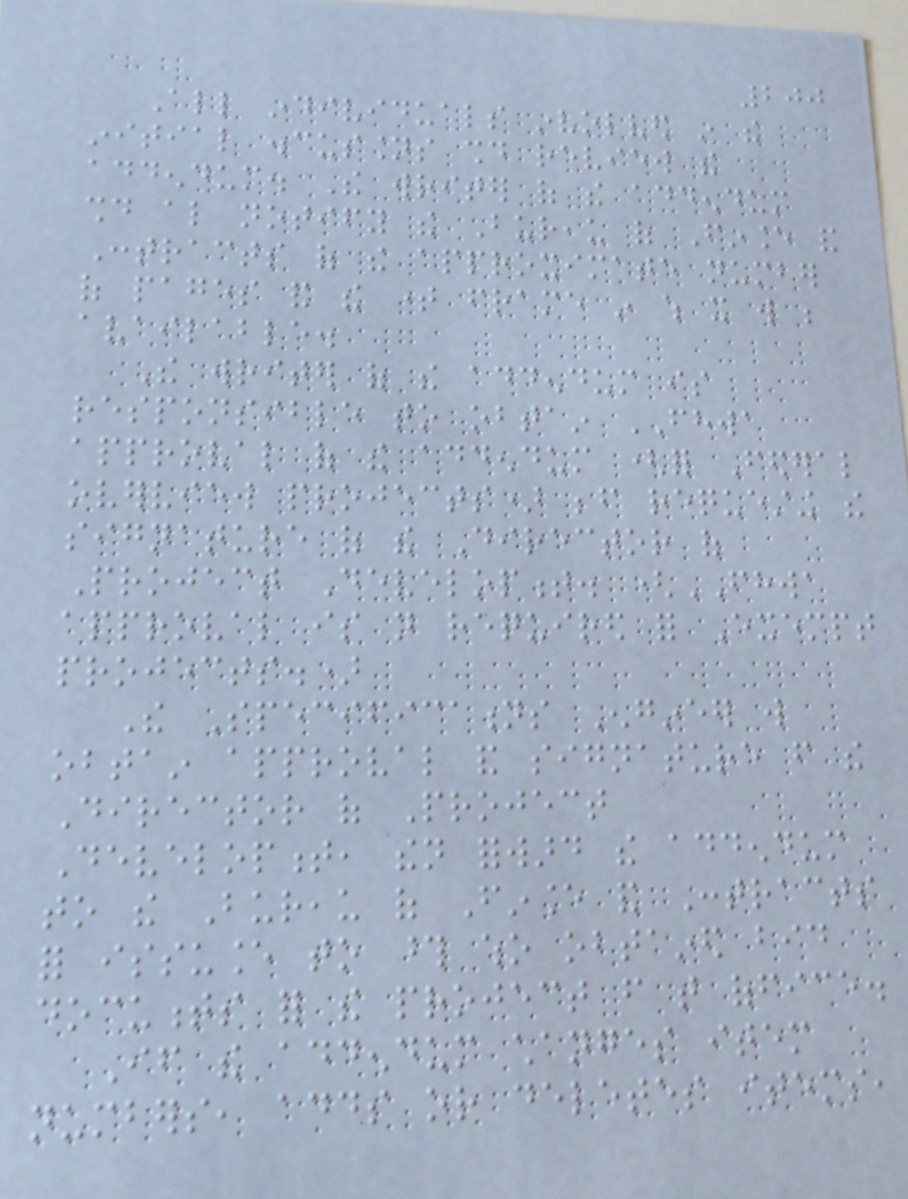200
All individuals involved in the
initial discussions should review the
addendum. The writer of the addendum
should also notify the Bureau of Finance and
Contracts of the approximate number
of pages and the time frame in which it will be
available.
The writer of the addendum is
responsible to obtain FHWA
approval of the addendum (for Federal
overview projects) before requesting the
signature of the Director of
Project Development. (FHWA
approval is not required for Exempt
projects.)
The Specifications Engineer will
obtain approval and signature from the
Director of Project
Development, then forward the addendum
to the Bureau of Finance and Contracts
for issuance to those who obtained bid
documents for the project from that office.
If the addendum changes item
numbers, adds or deletes items,
